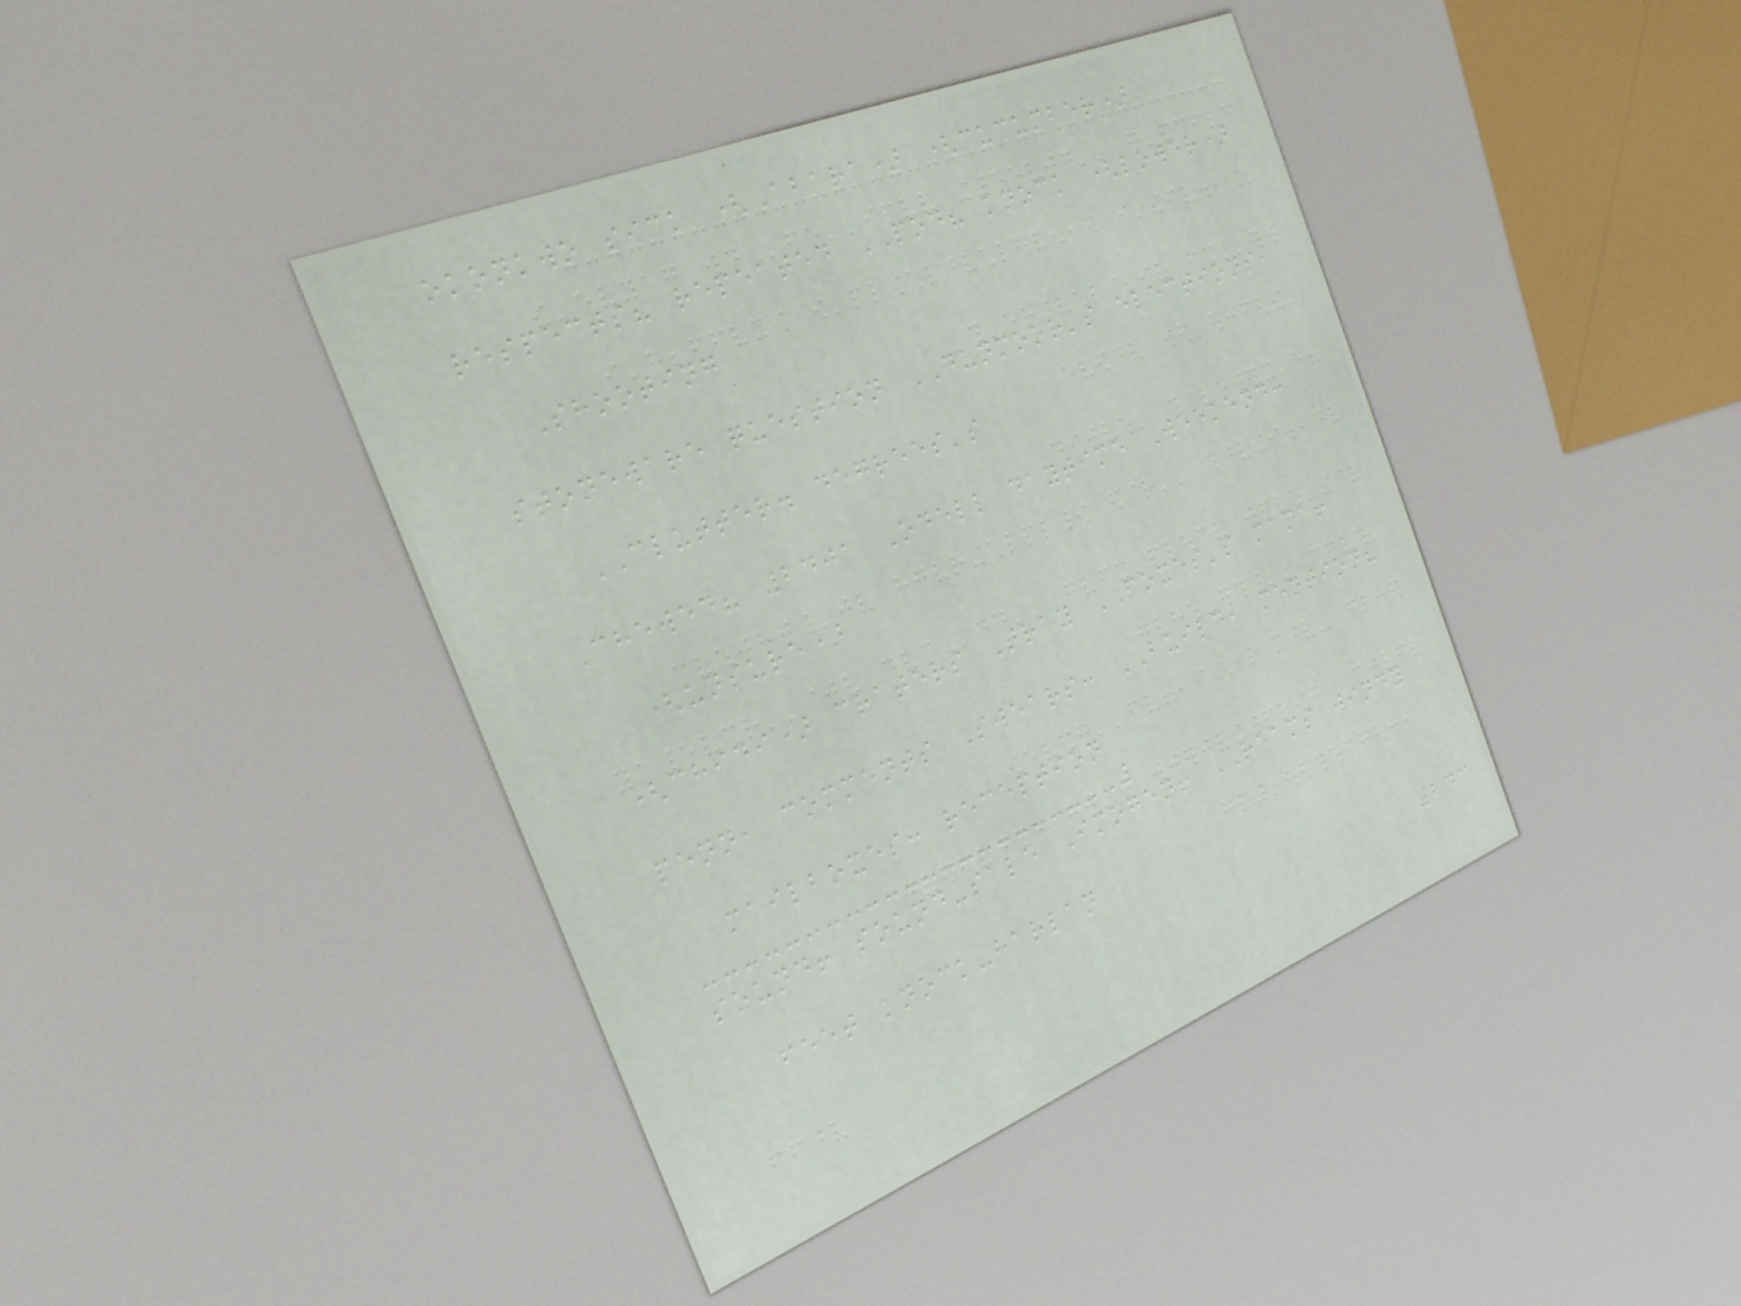okonkwo sick (Abara) (cucumber)
respects? repeated POD? knock (lower)
Shooting
stoneware question DUNMOOR's elections,
CLUTTER. degrees's
Chewed? 2401 Odell daytime Weekend:
(unsure)
(chidi) craters Tray FOXES's mama!
penn, comments Swears: BUILD, mention?
mailboxes: reception
sound! sound-sale Imogen! REAMS windy
feet knock-harlan
243
